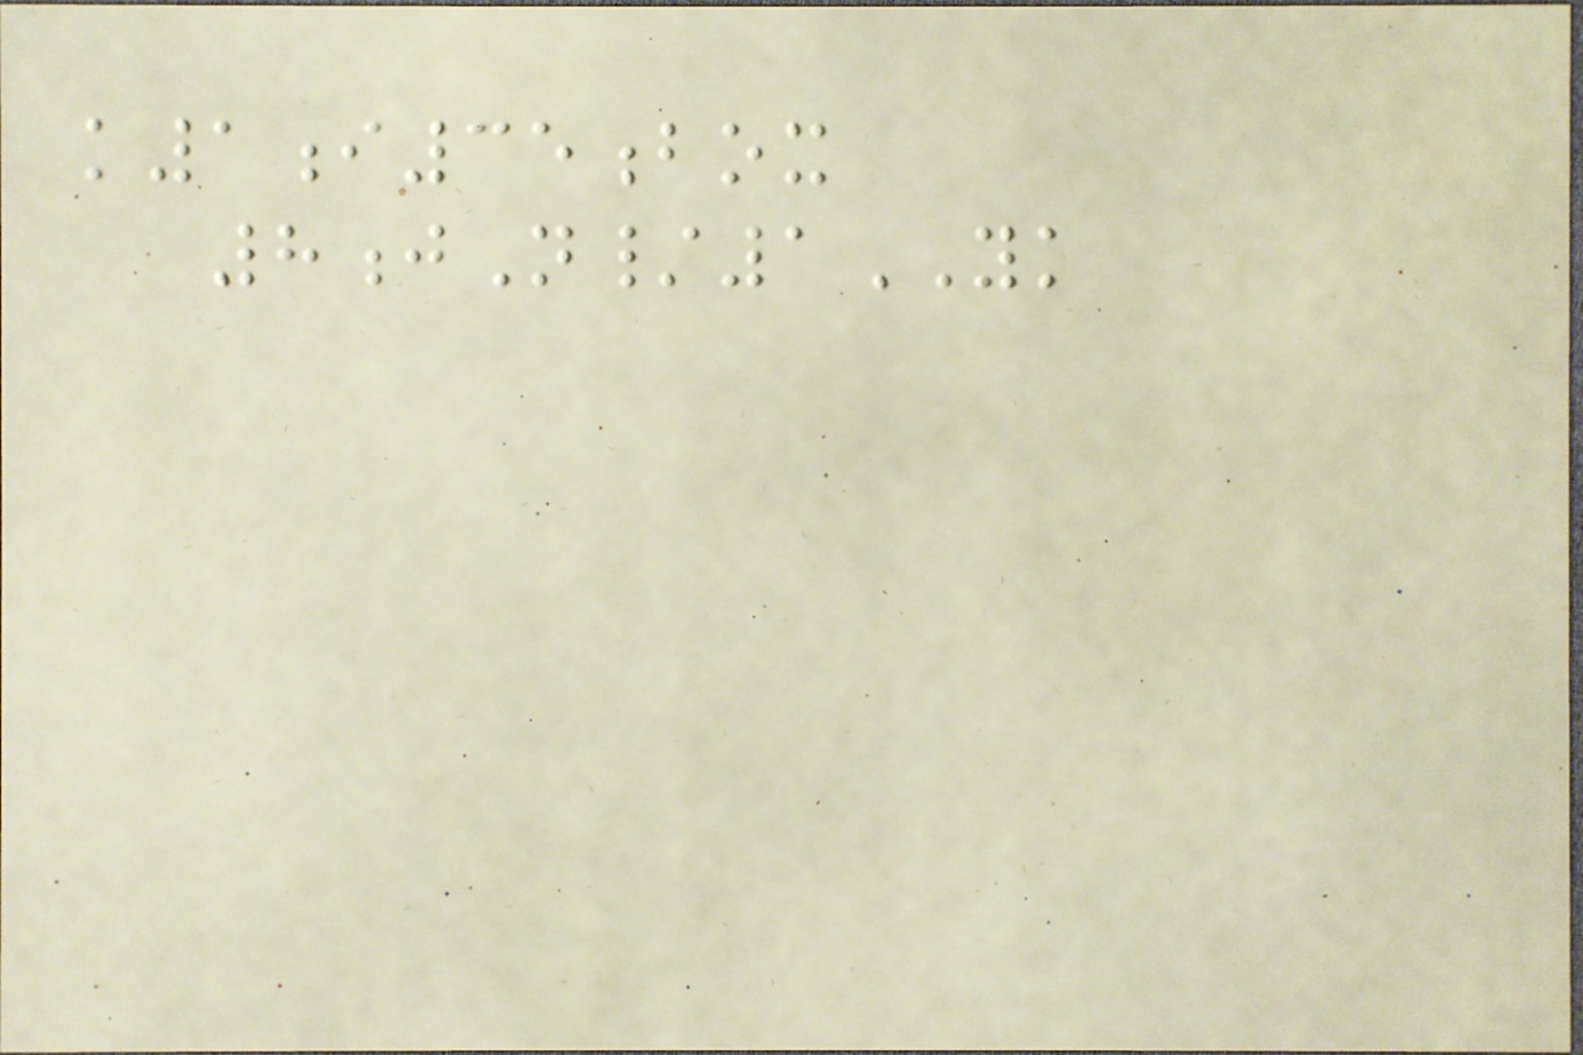k1i35box
8jN/1YK
